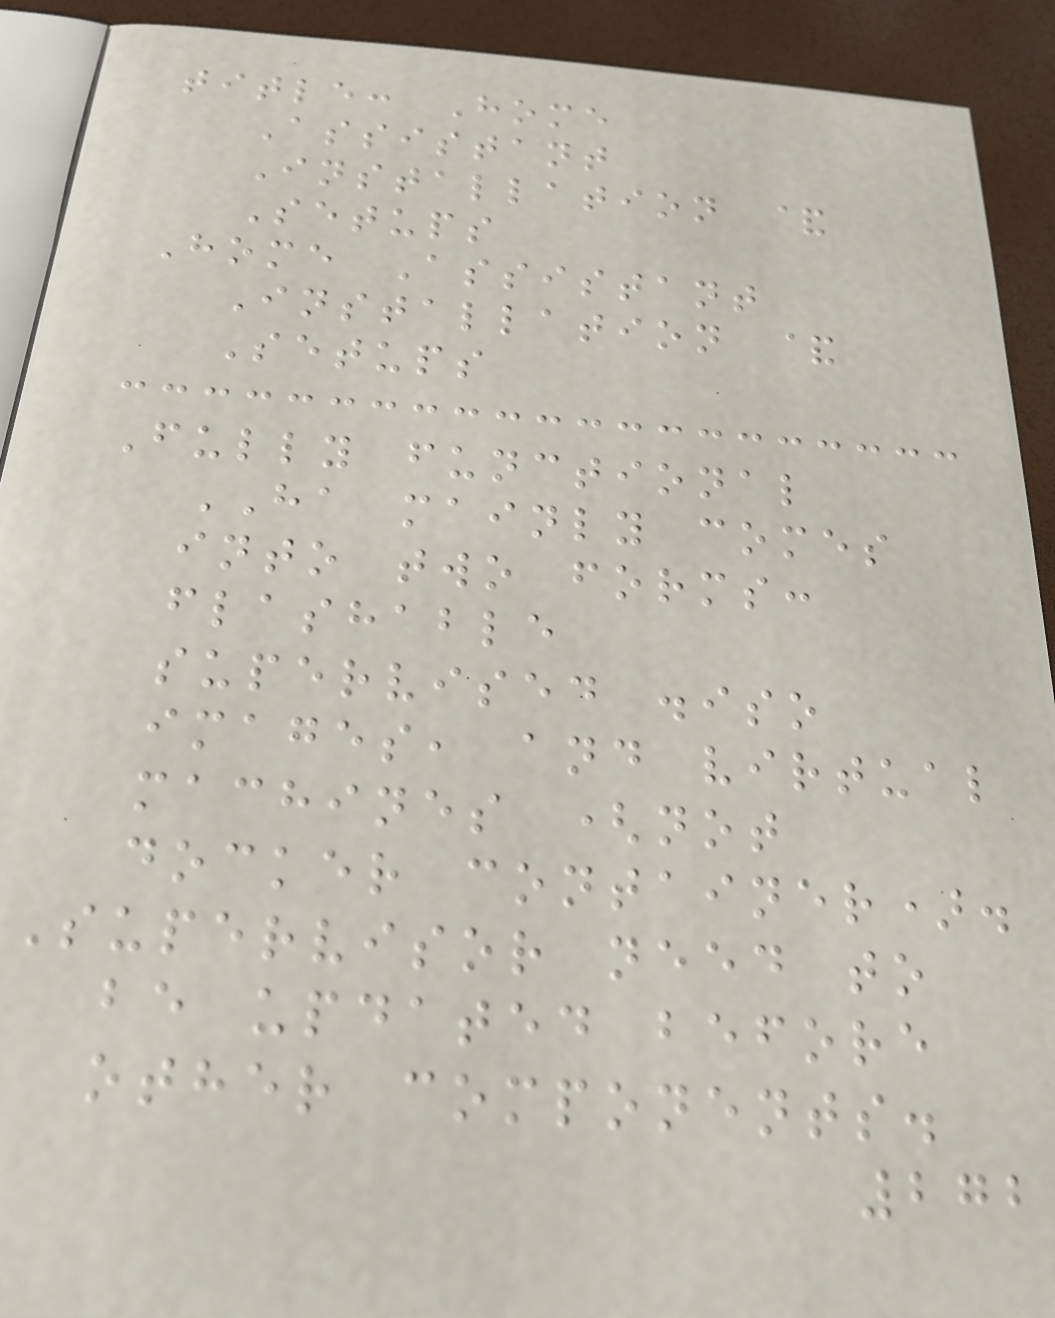title: Home
Assistant
Installation &
Setups
Home Assistant
Installation &
Setups
Fully functional
HA mainly comes
into two forms:
flashable
supervised .iso
images, and virtual
machines (not
docker container).
Supervisor need to
be updated before
other components.
272
